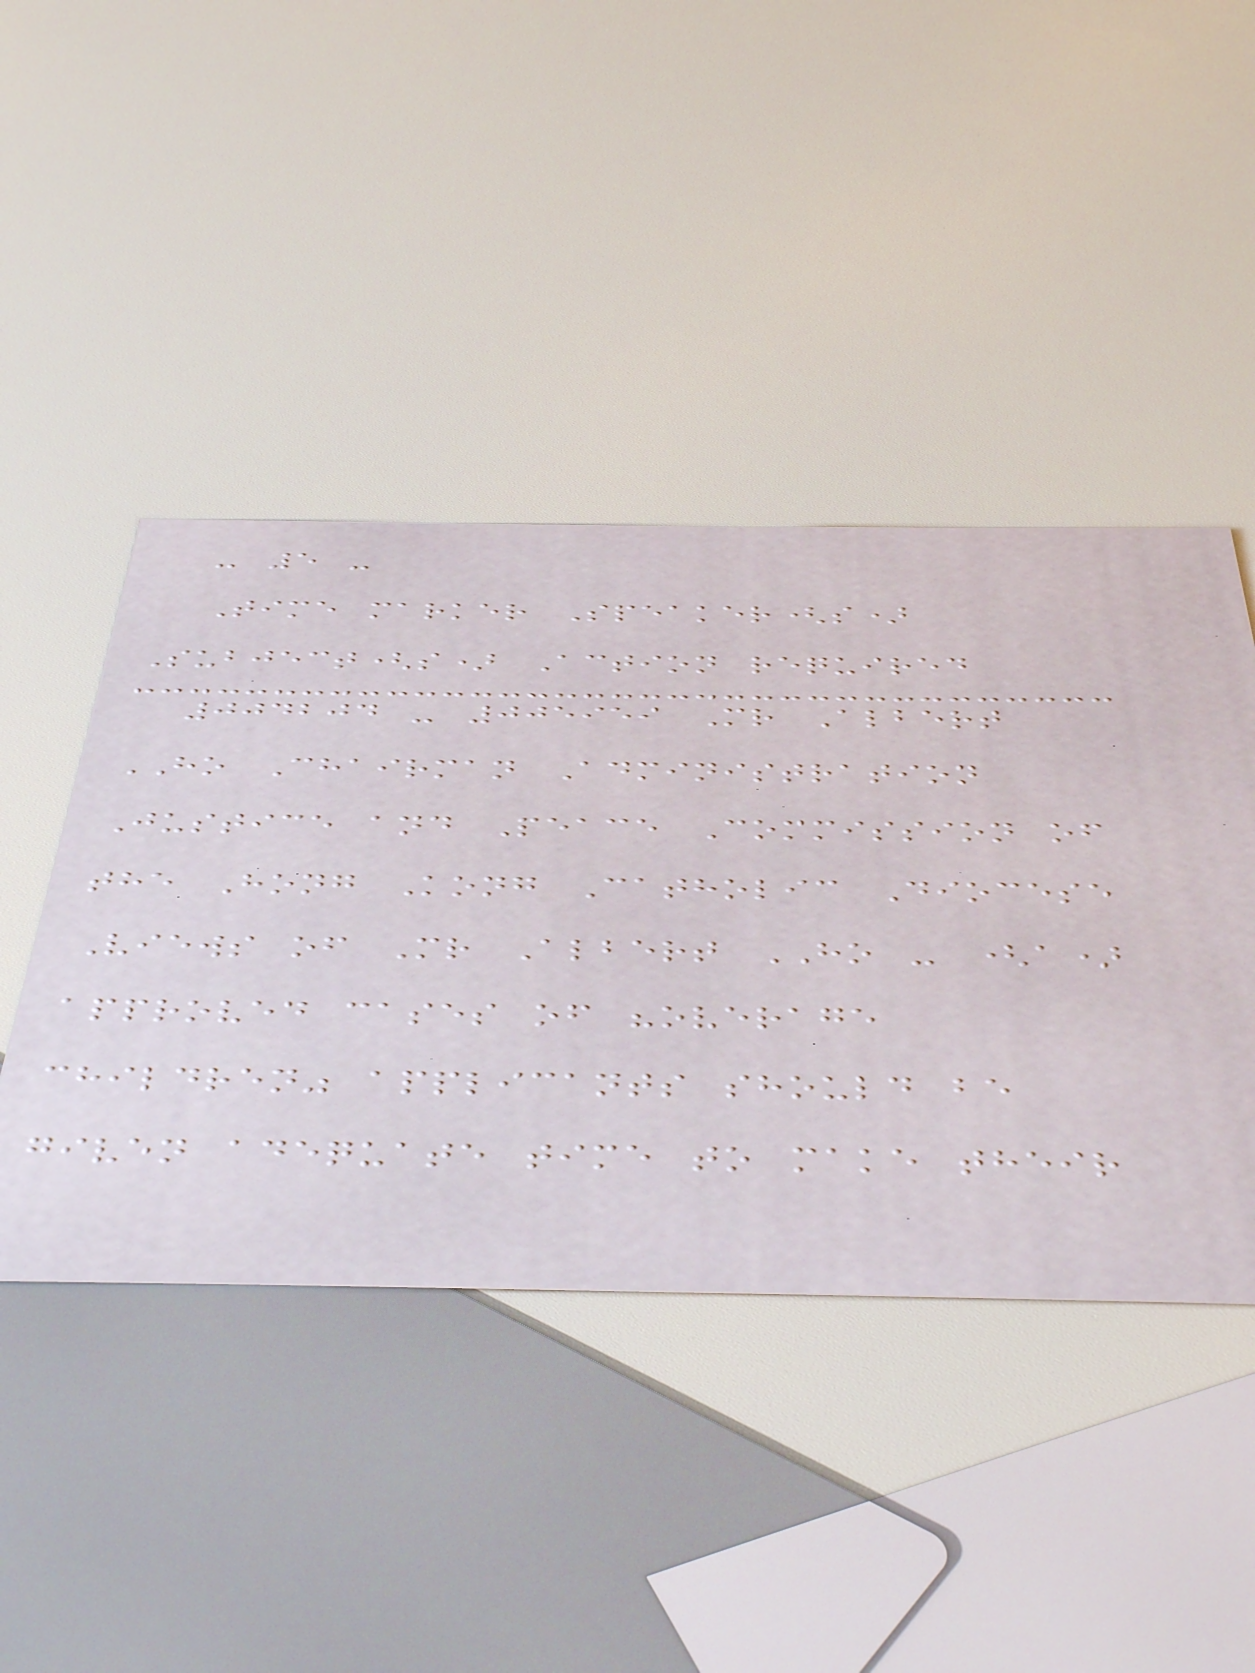- 5 -
Time marker Speaker(s)
Subject(s) Action required
004204 - 005959 Mr Albert
HO Chairman Administration
Justice and Peace Commission of
the Hong Kong Catholic Diocese
Views of Mr Albert HO - (a)
approved cases of "overage
children" applicants should be
given adequate time to make their
